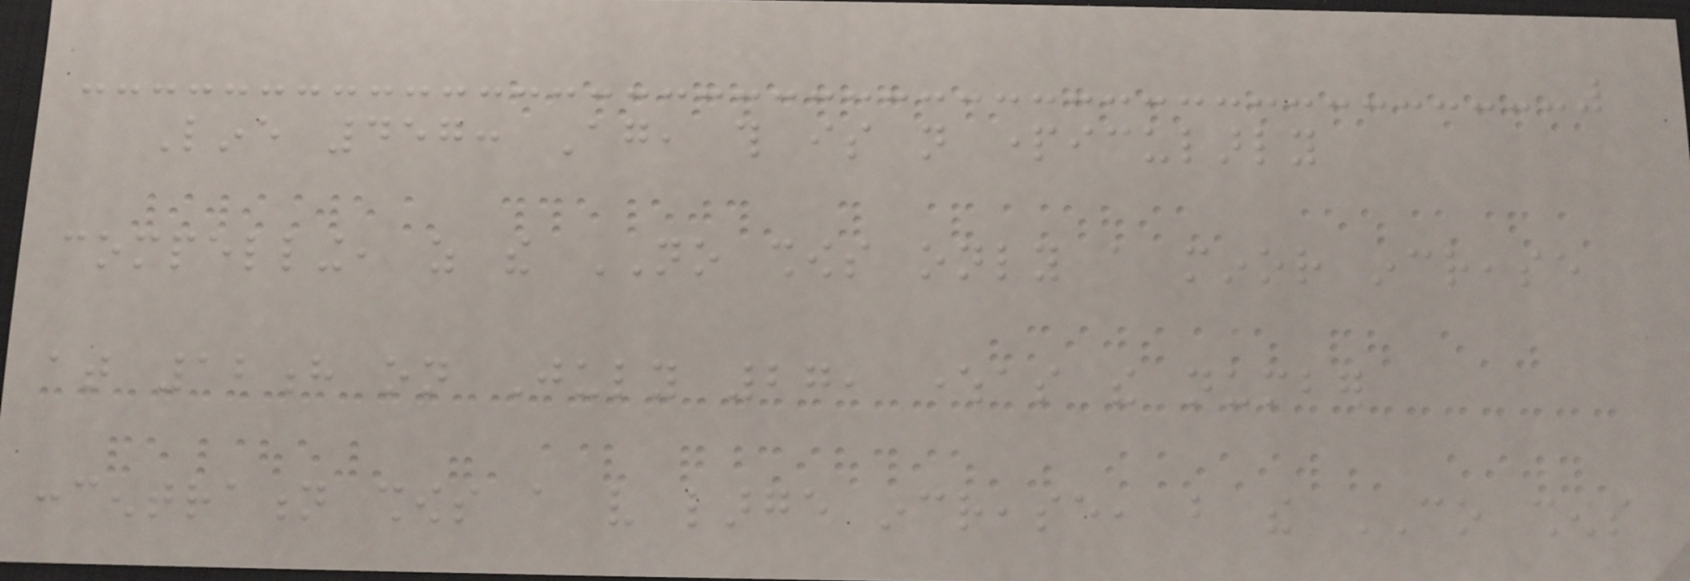Line 457: Again, this is not particularly
compelling, as the NO shows only a minor increase
at 12h on July 27, whereas the number
concentration shows a very large increase, but the CO shows
